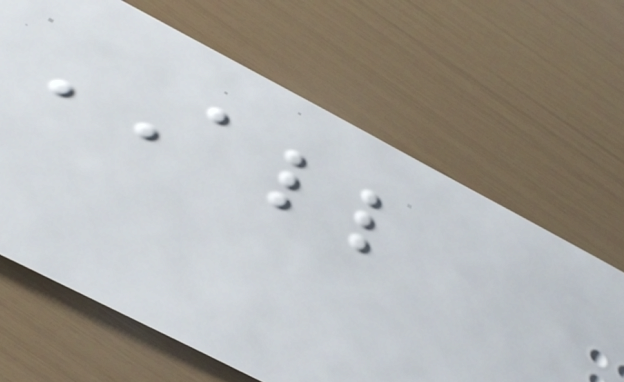ALL
